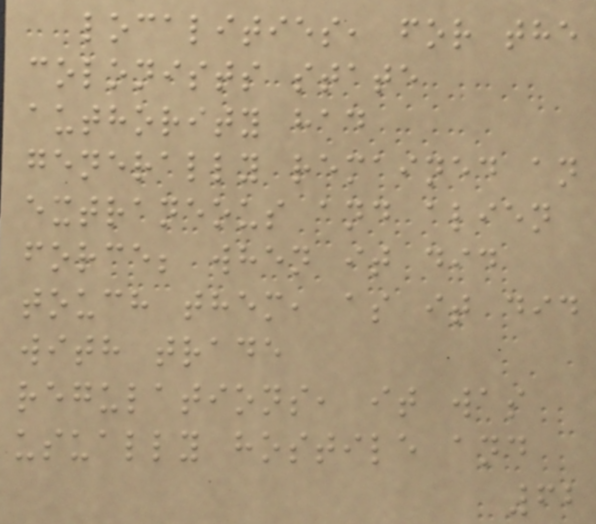localities, for the
colonists state
authority had
generally remained an
extraneous and alien
force; when it did
touch them, as it did
with trade
regulations, it was
usually hostile and
62
